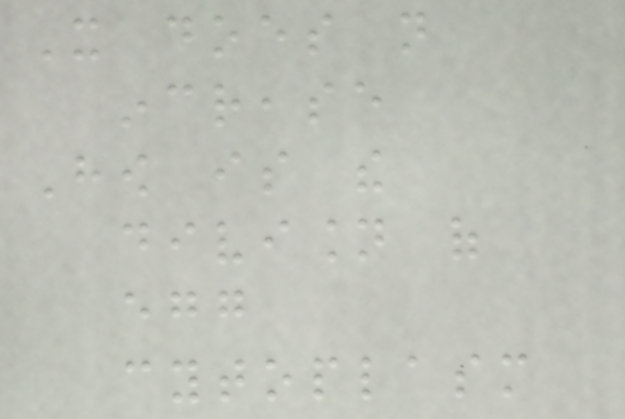It does not
increase
How is the
division of
egg
cytoplasm
